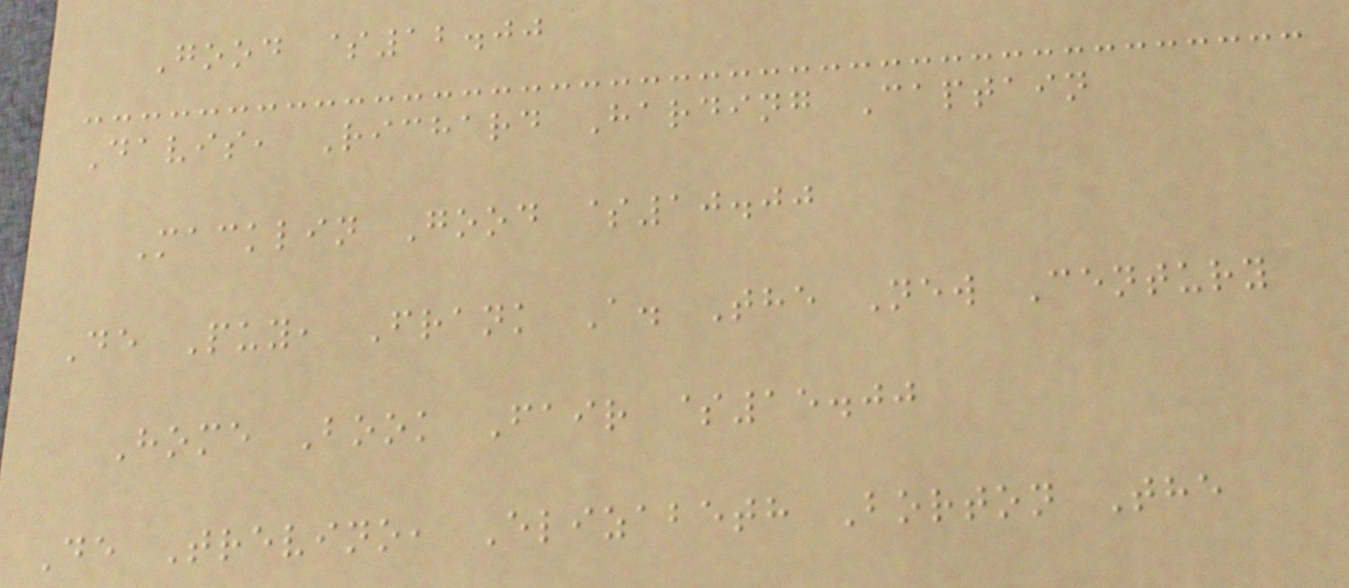Good $12.00
Davis, Richard Harding Captain
Macklin Good $10.00
De Puy, Frank A. The New Century
Home Book Fair $15.00
De Trevino, Elizabeth Borton The
